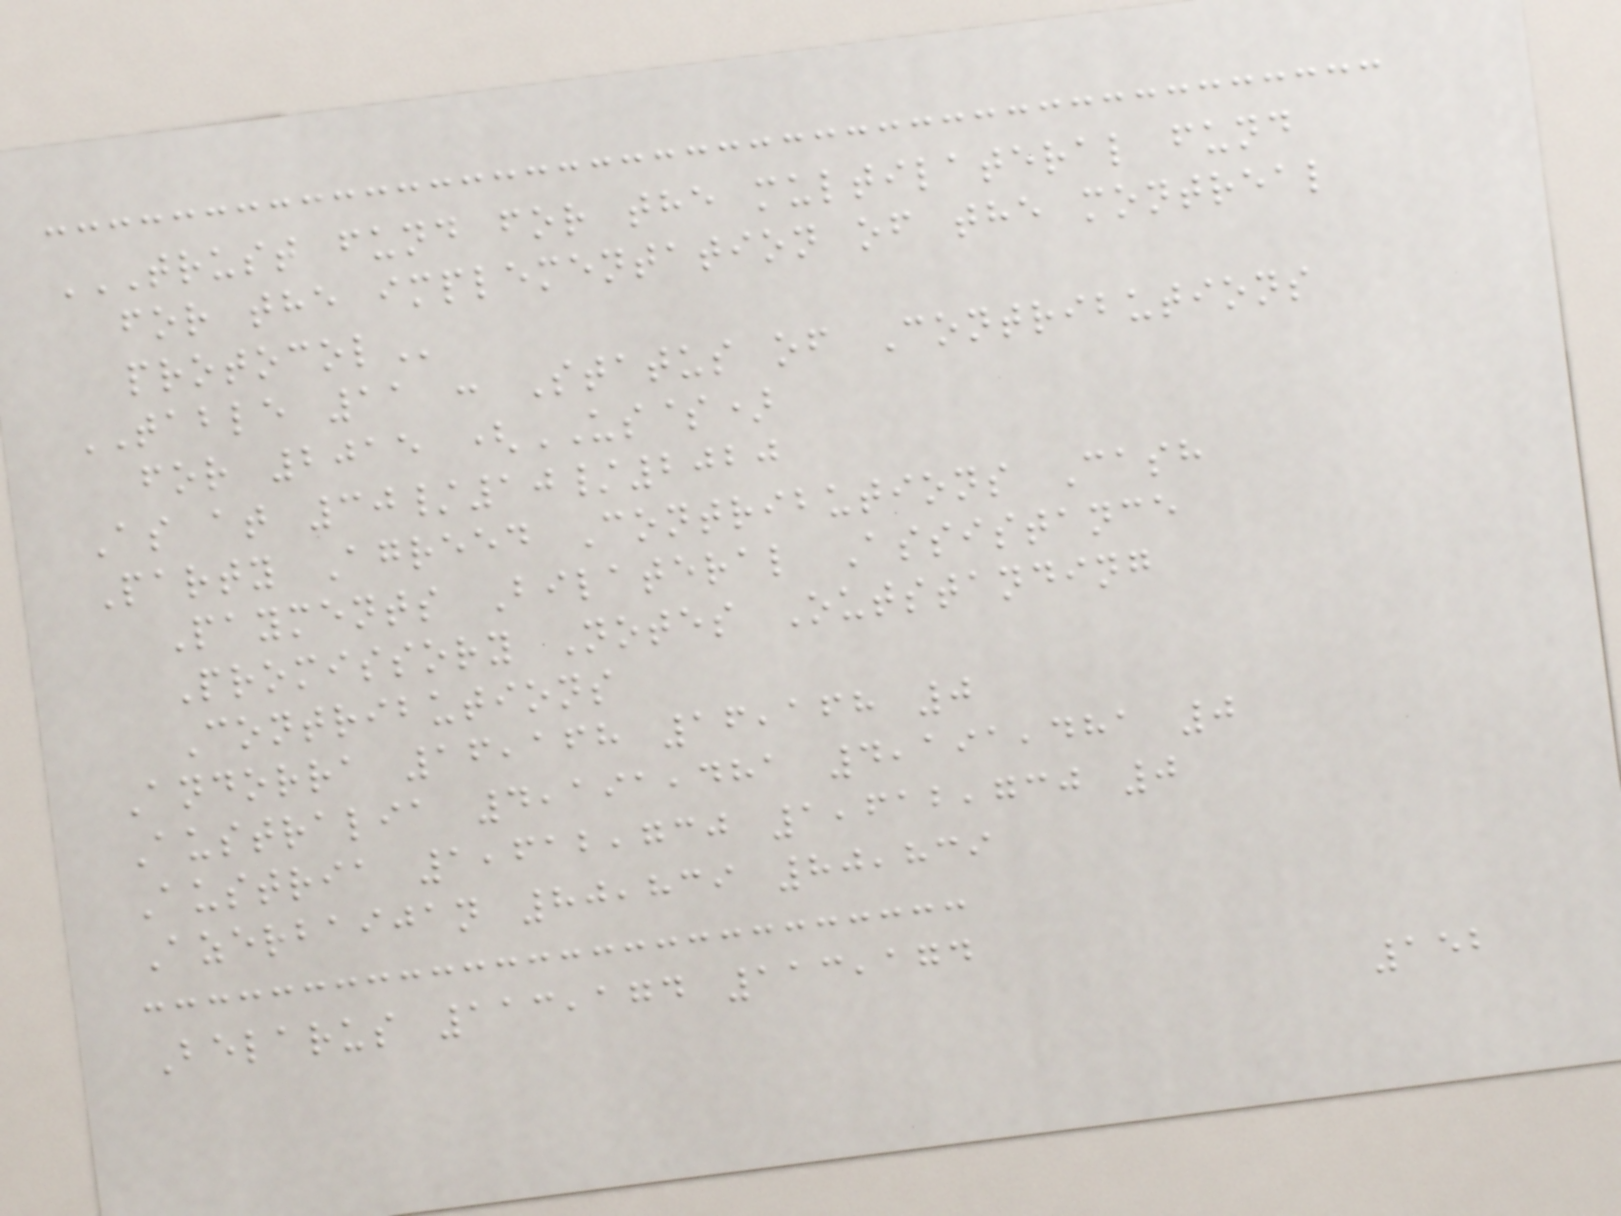TRUST FUND FOR THE MULTILATERAL FUND
FOR THE IMPLEMENTATION OF THE MONTREAL
PROTOCOL
TABLE 11 : Status of Contributions
for 2015 (US$)
As at 30/10/2020
Party Agreed Contributions Cash
Payments Bilateral Assistance
Promissory Notes Outstanding
Contributions
Andorra 16,168 16,168 0
Australia 4,191,481 4,191,481 0
Austria 1,612,730 1,612,730 0
Azerbaijan 80,839 80,839
Belarus 113,174 113,174
152
